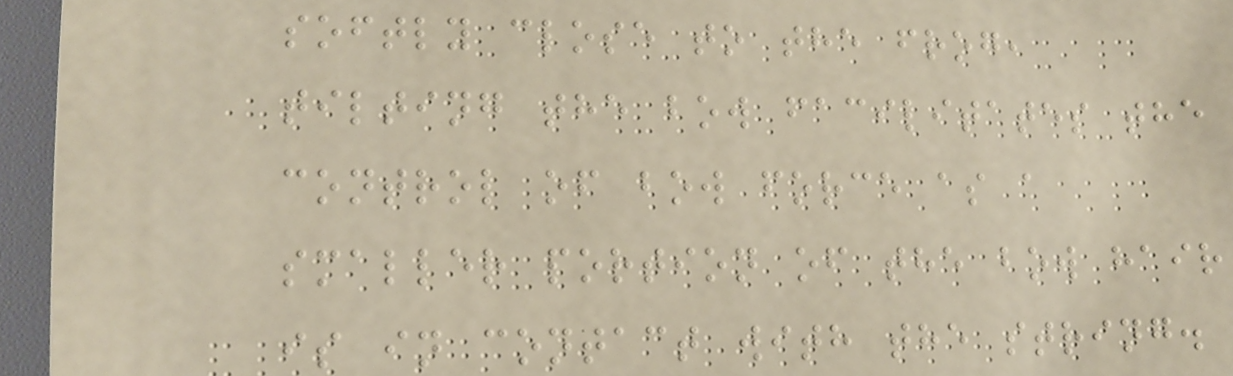softly close to the frog,
tilting the bow facilitates the
control of bow force as a
smaller portion of the bow hair
is in contact with the string.
